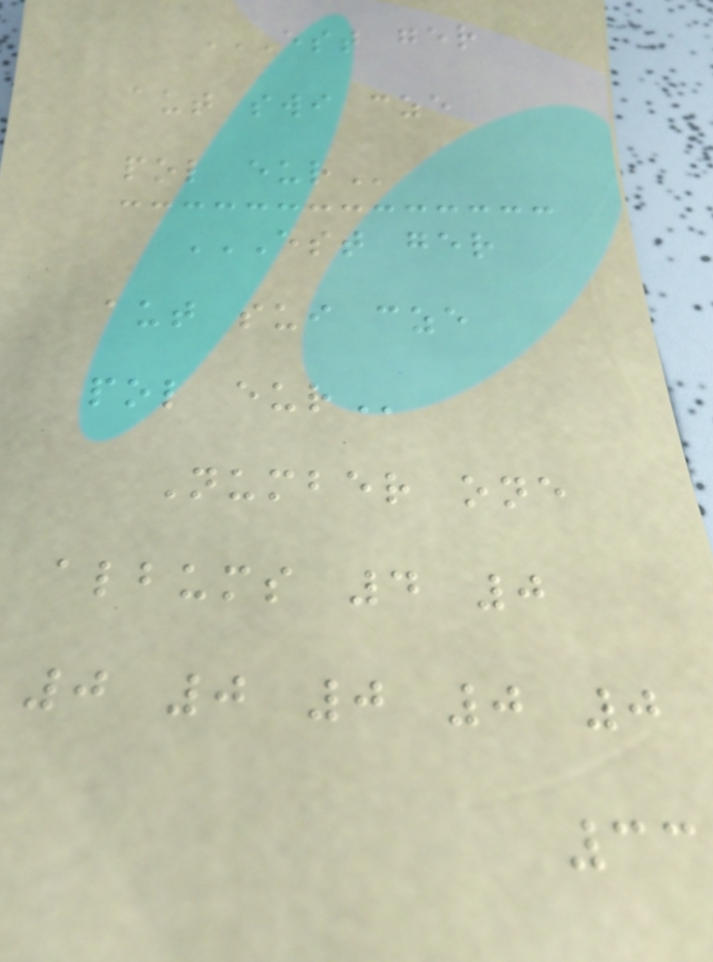EST GER
AUT SWI CZE
POL EUR
EST GER
AUT SUI CZE
POL EUR
Number one
albums 4 0
0 0 0 0 0
33
